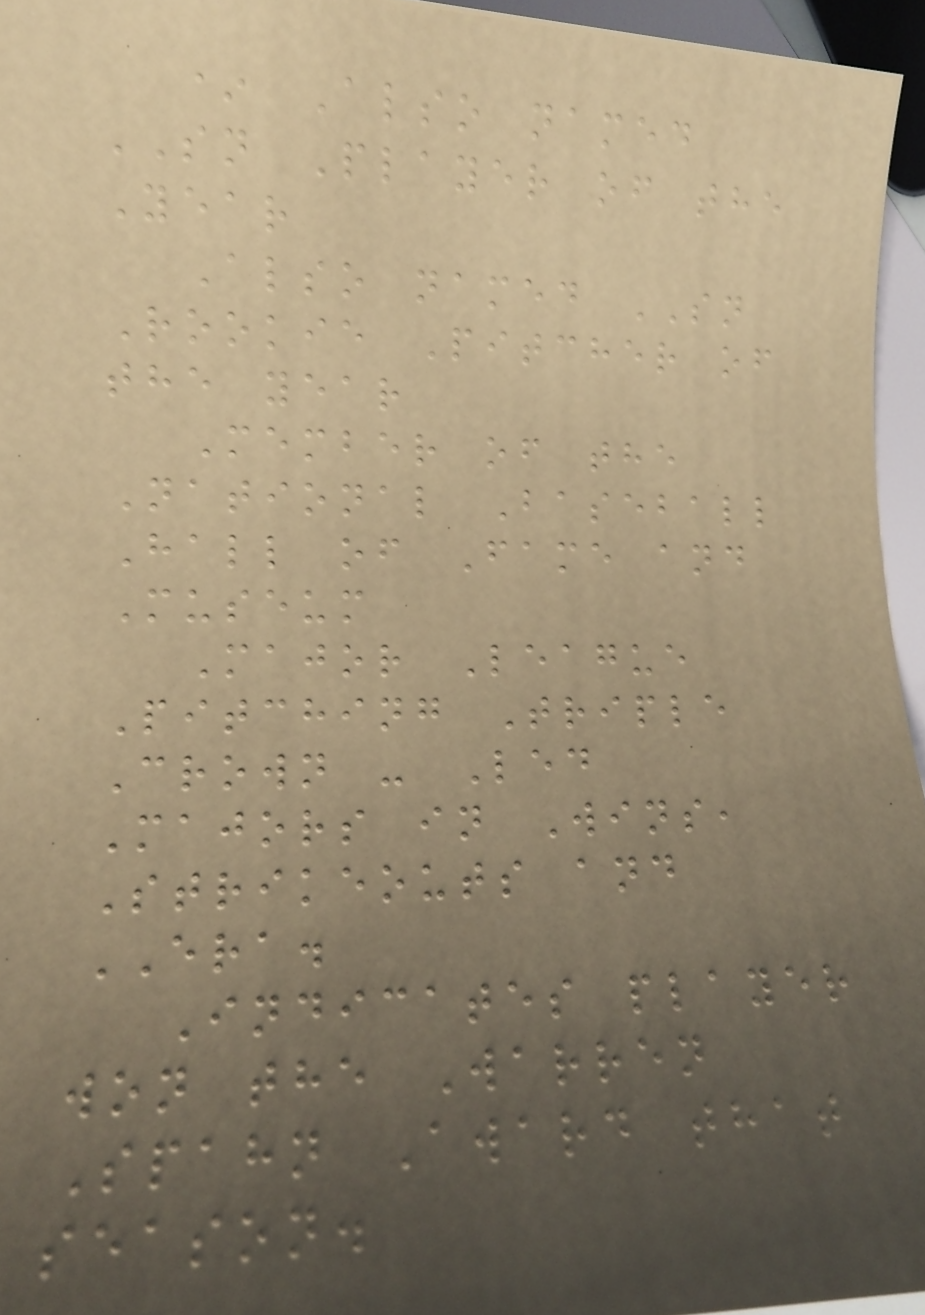* Also named
SN Player of the
Year
Also named SN
Rookie Pitcher of
the year
Member of the
National Baseball
Hall of Fame and
Museum
Major League
Pitching Triple
Crown - Led
Majors in Wins,
Strikeouts and
ERA.
Indicates player
won the Warren
Spahn Award that
season.
